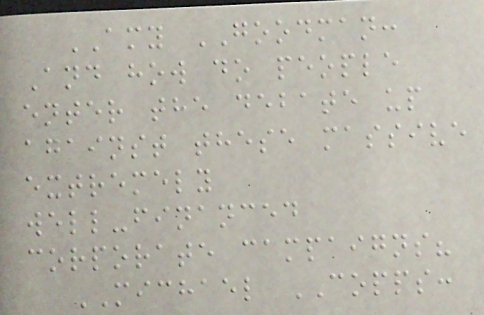AMY GOODMAN:
And how do people
enter the debate up
against these massive
extremely
well-financed
corporate campaigns?
MICHAEL COPPS:
